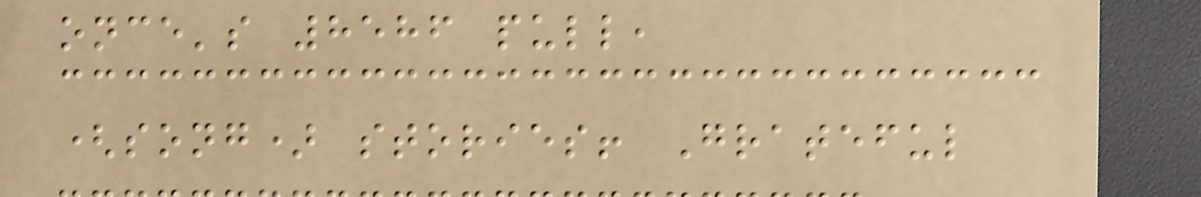once's 8586 pull,
(song) stories! Grateful
